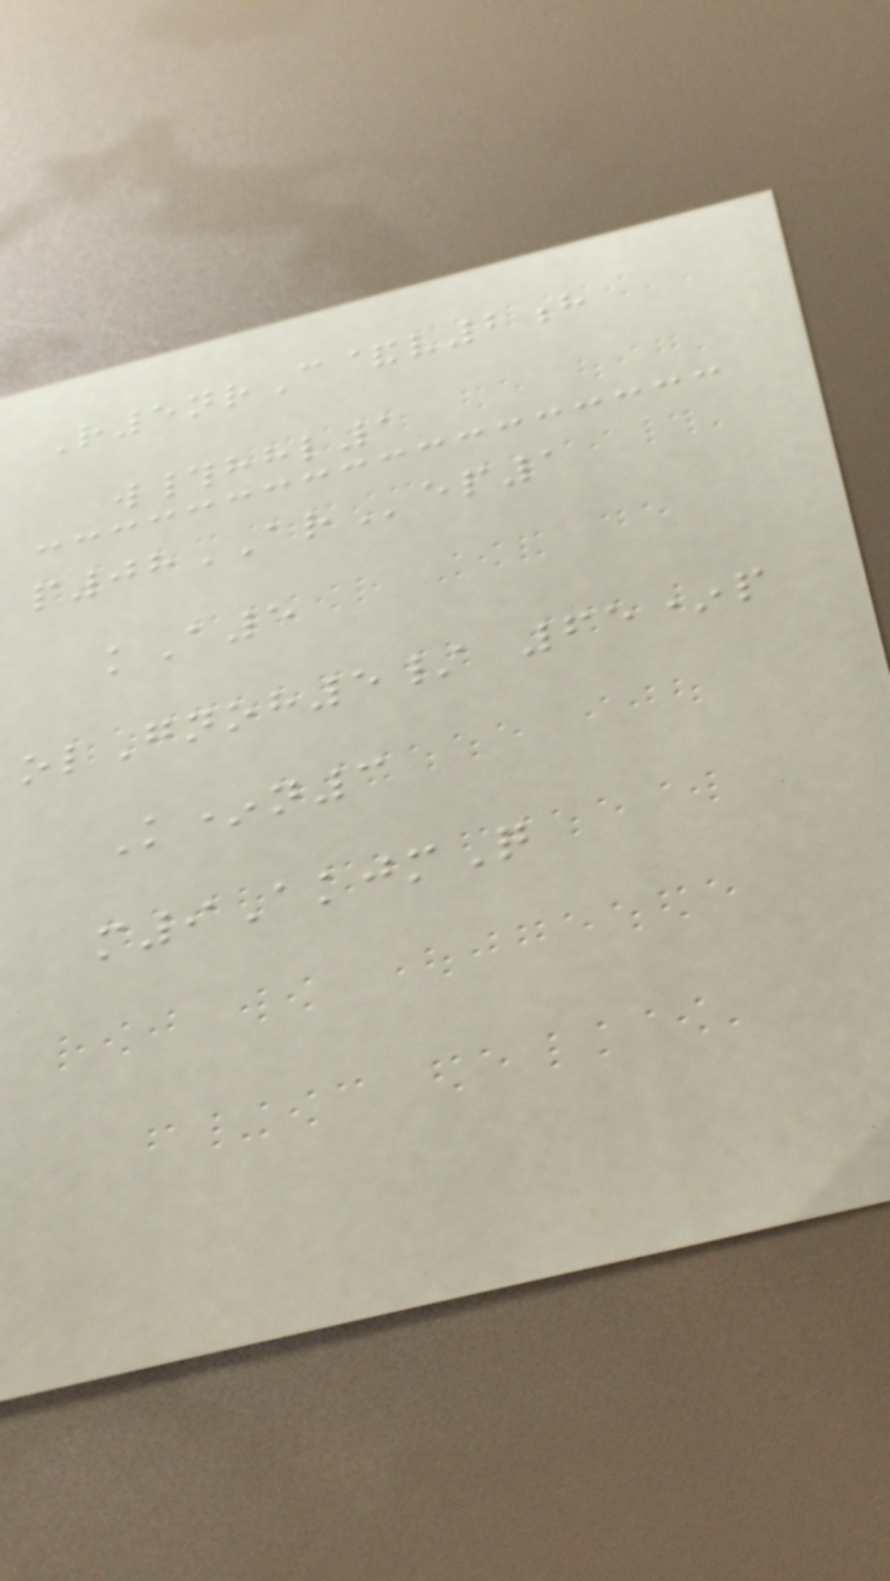R5nrC&v2h
w#hhl1
p08ARep1
kA5
olGnoh5/ 65*p
K*n3
m9AkjmQ
